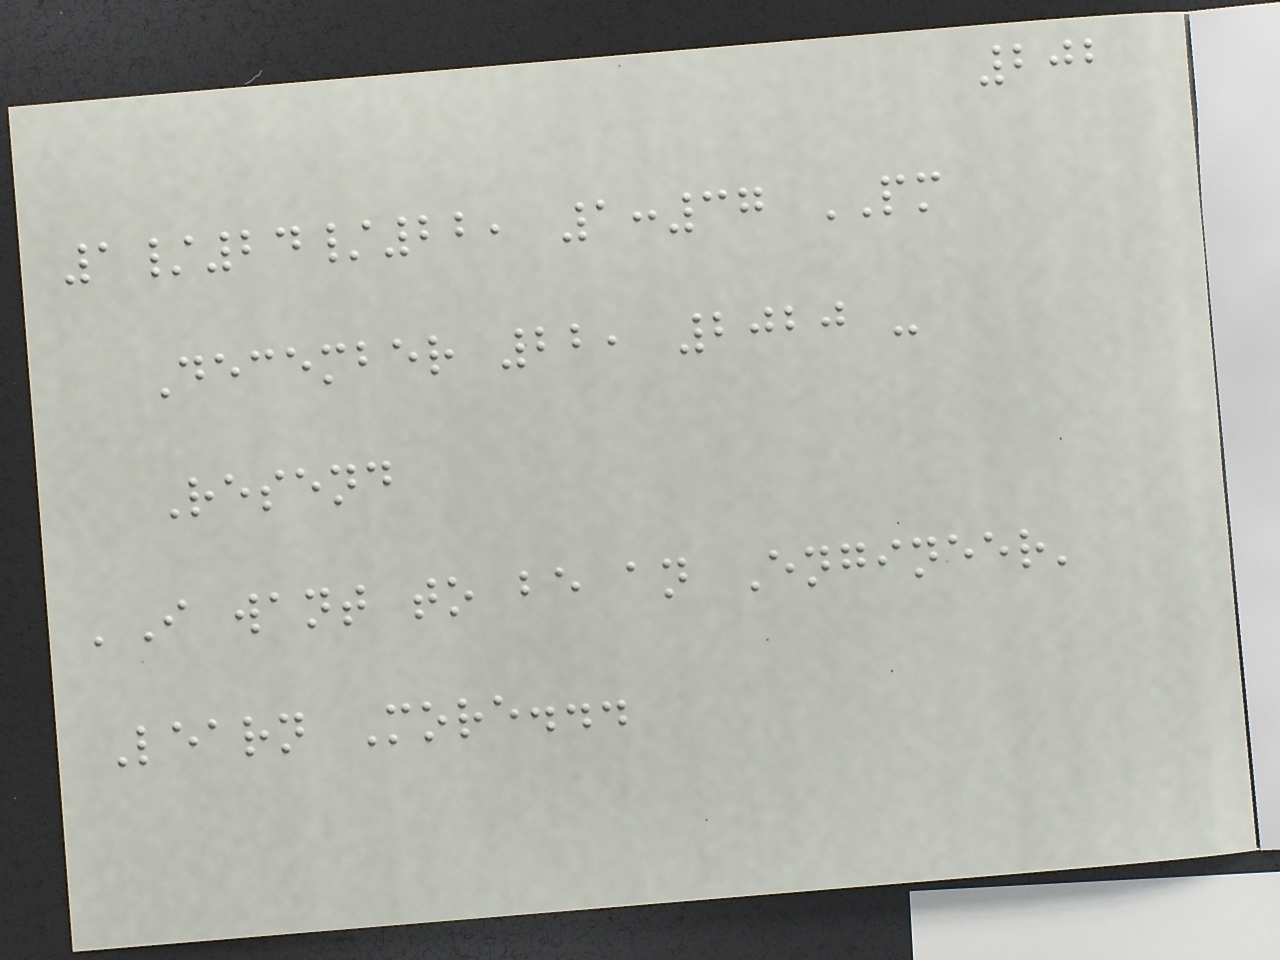202
1/24/22, 1:37 PM
December 22, 2020 -
Resend
'I want to be an Engineer'
Learn More...
